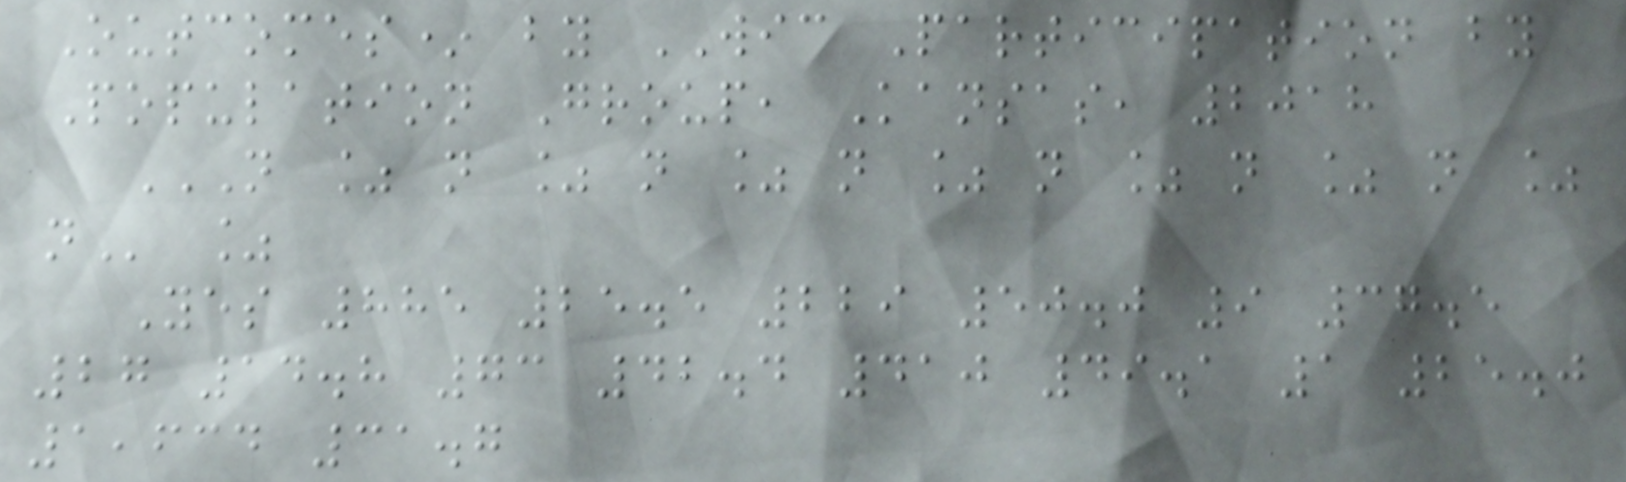Outcomes* by WIC Participation by
Population Group, Kansas, 2018
N % N % N % N % N % N % N %
N %
Yes 885 25.5 229 50.0 9 37.5
27 14.8 73 42.4 410 49.1 1 25.0
1,634 31.7
